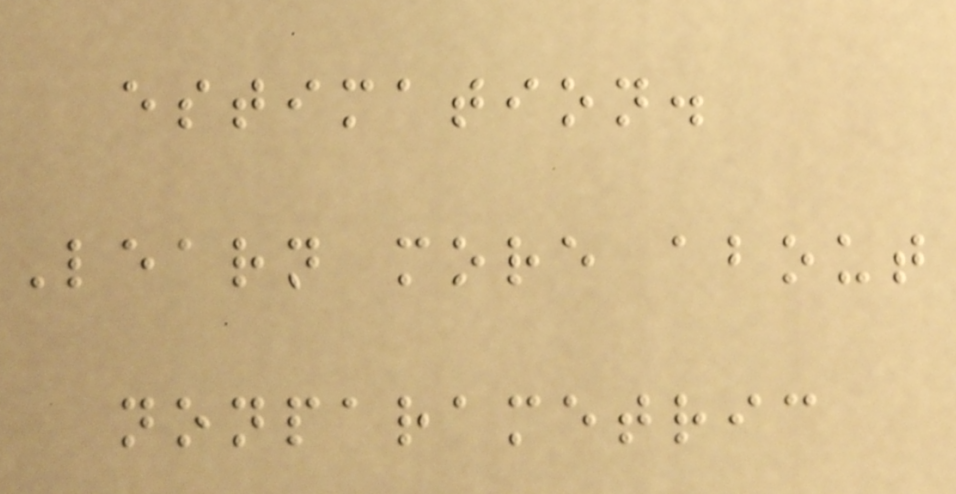estimation.
Learn more about
nonparametric
